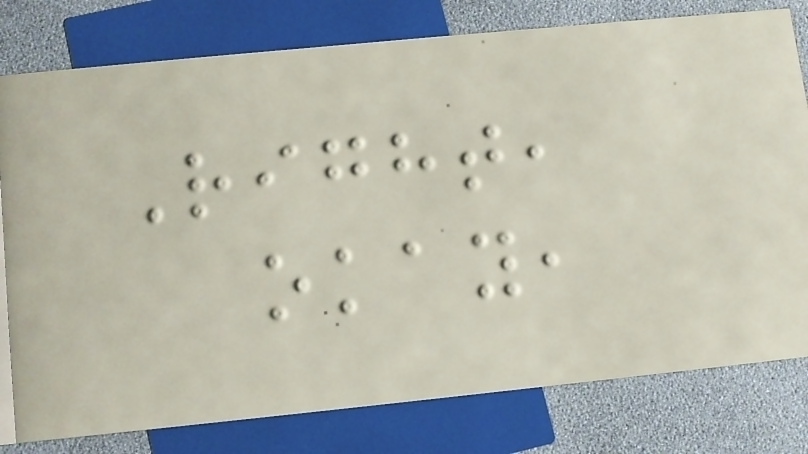Right,
okay,
